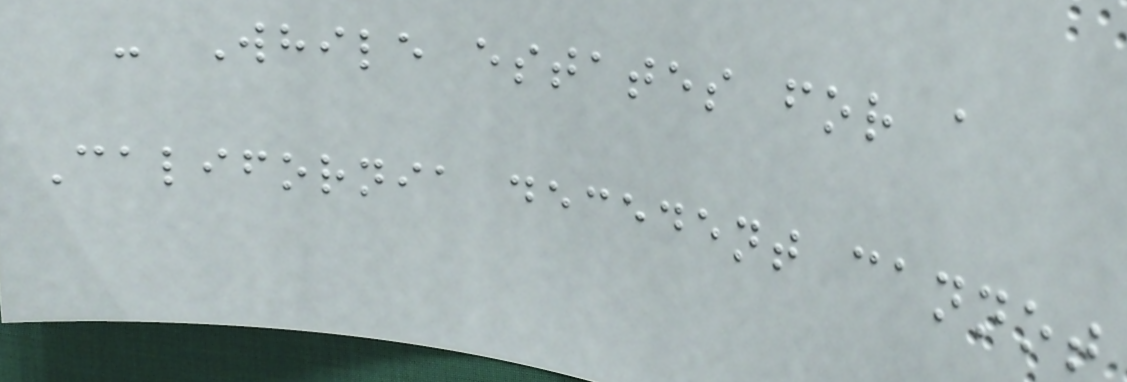- While estates for a
California decedent cannot
